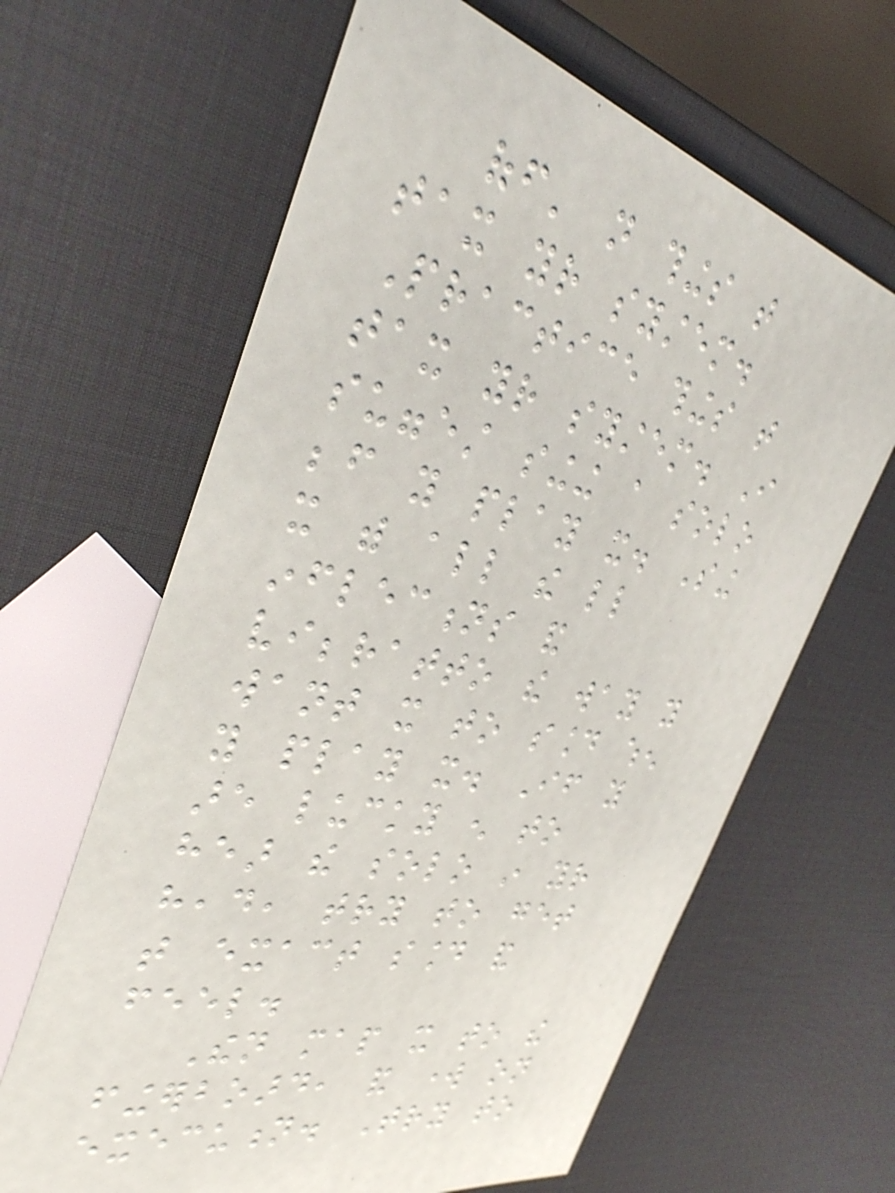off' not things that
tax your system.
Practice things that
tax your system. I
suggest singing a solo
before you play it. Sing
it with all the little
inflections and
vibbratto the way you
want it to sound when
you play it. If you
are lucky enough to
hear the solo in your
head, try to get
that exact sound and
feel.
Then map it to the
fingerboard, and work on
execution. Try to
